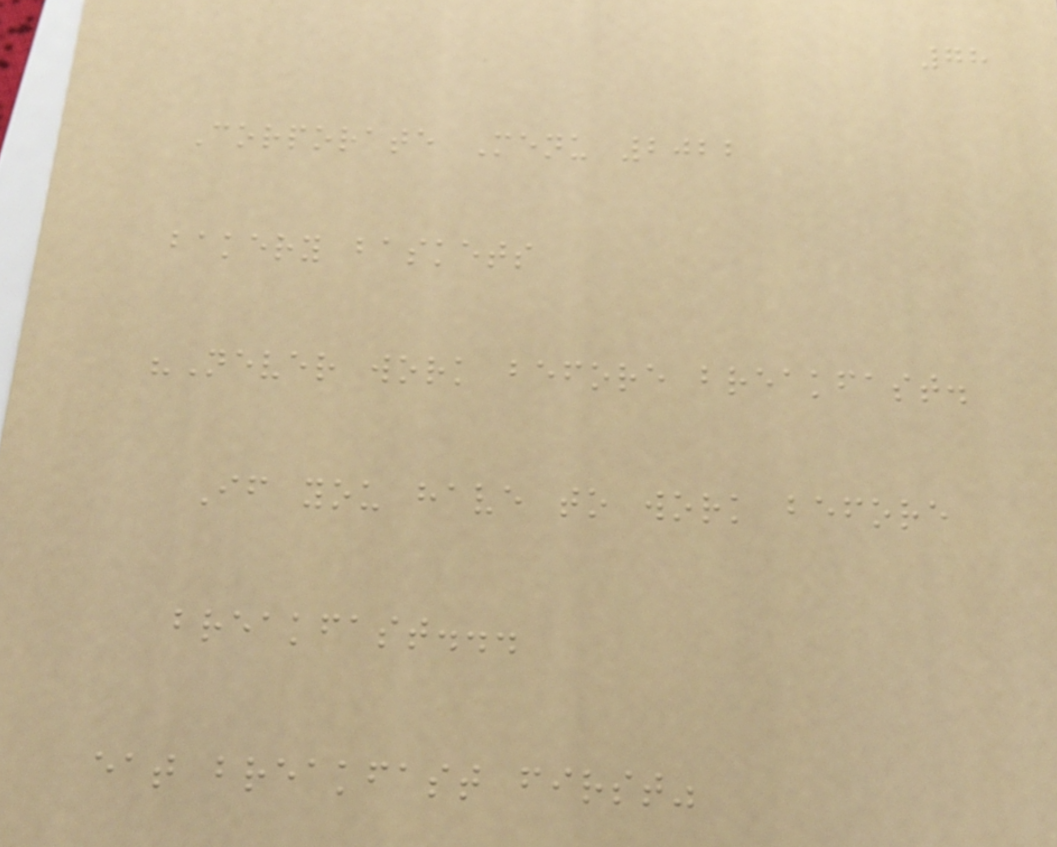78
Corporate Menu 2022
bakery baskets
"Never work before breakfast.
If you have to work before
breakfast...
eat breakfast first"
